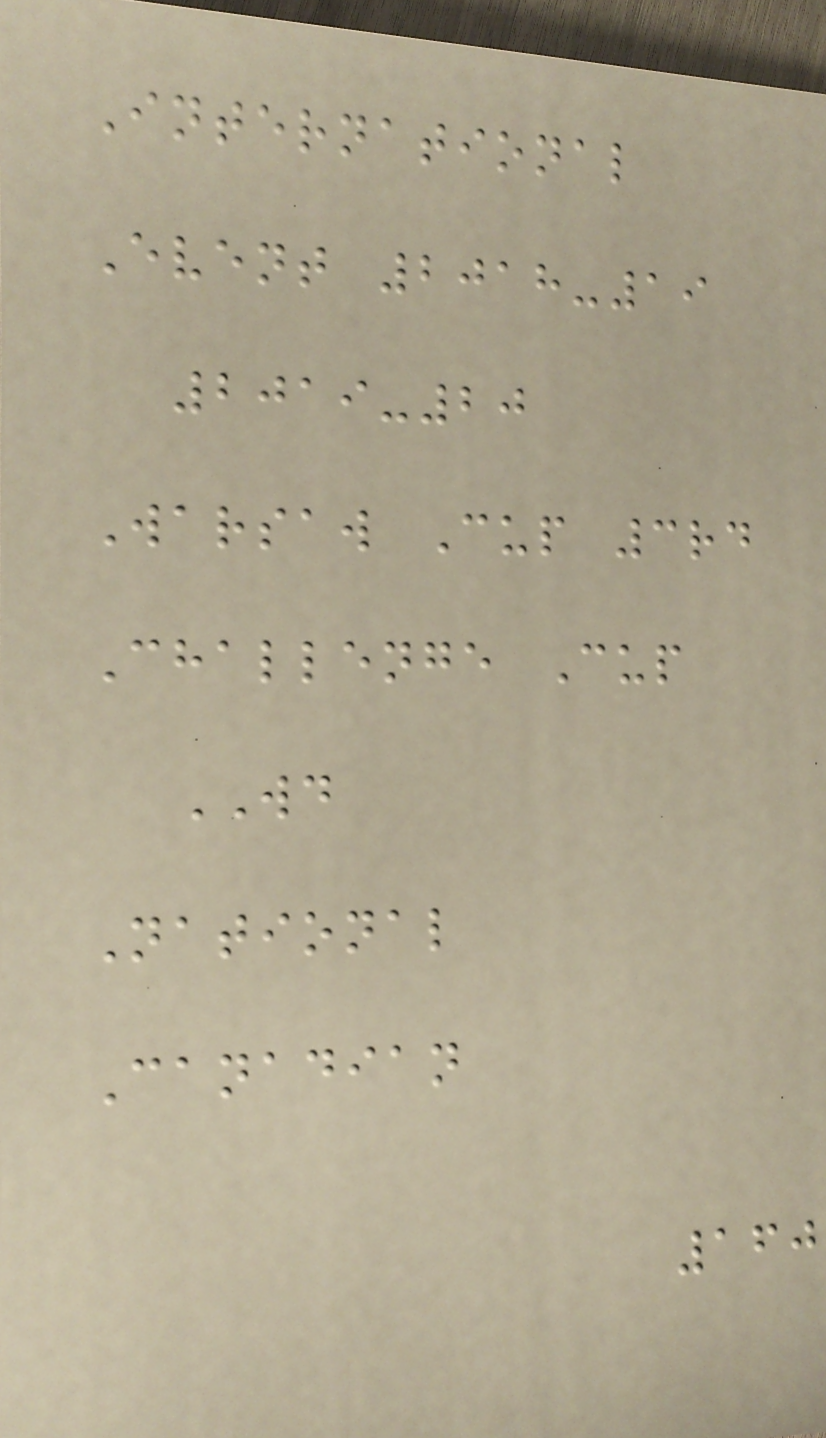International
Event 2018-19
2019-20
Warsaw Cup 3rd
Challenge Cup
WD
National
Canadian
160
